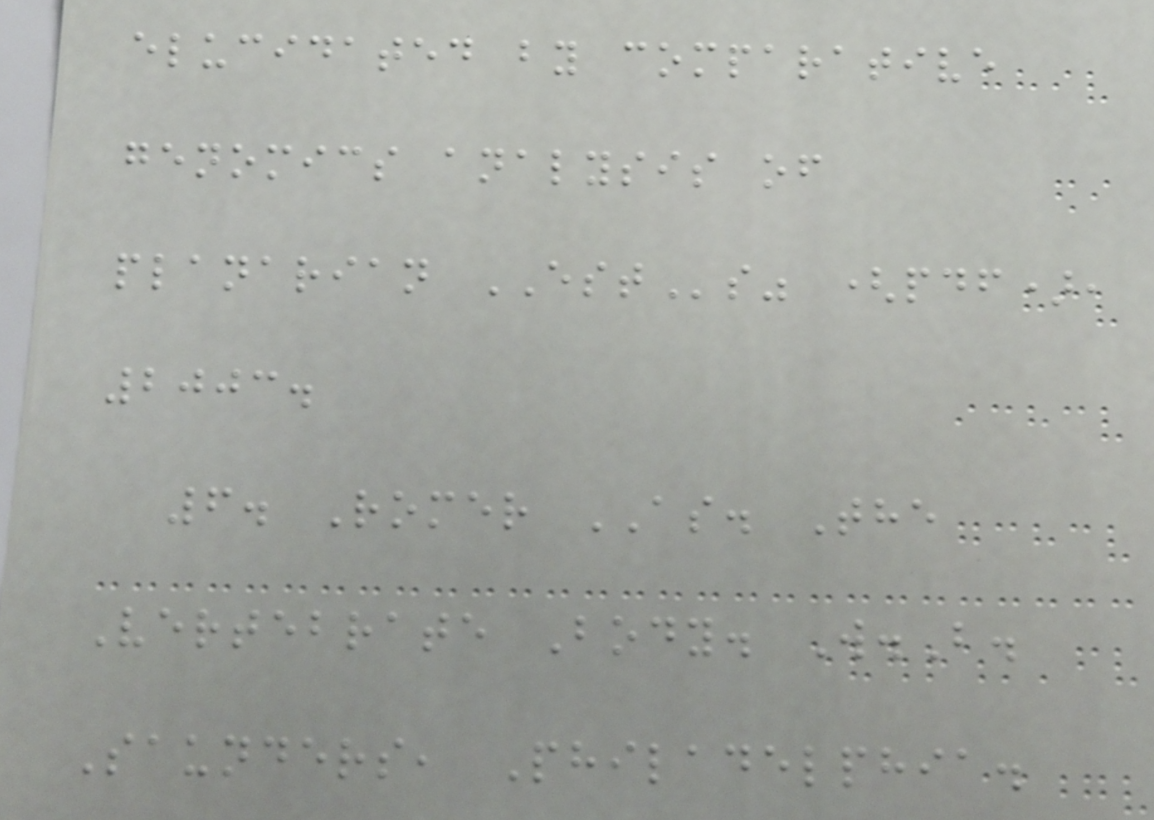elucidated by comparative
genomics analysis of
planarian ESTs" (pdf),
2003.
6. Romer AS. The
Vertebrate Body. W.B.
Saunders, Philadelphia.
